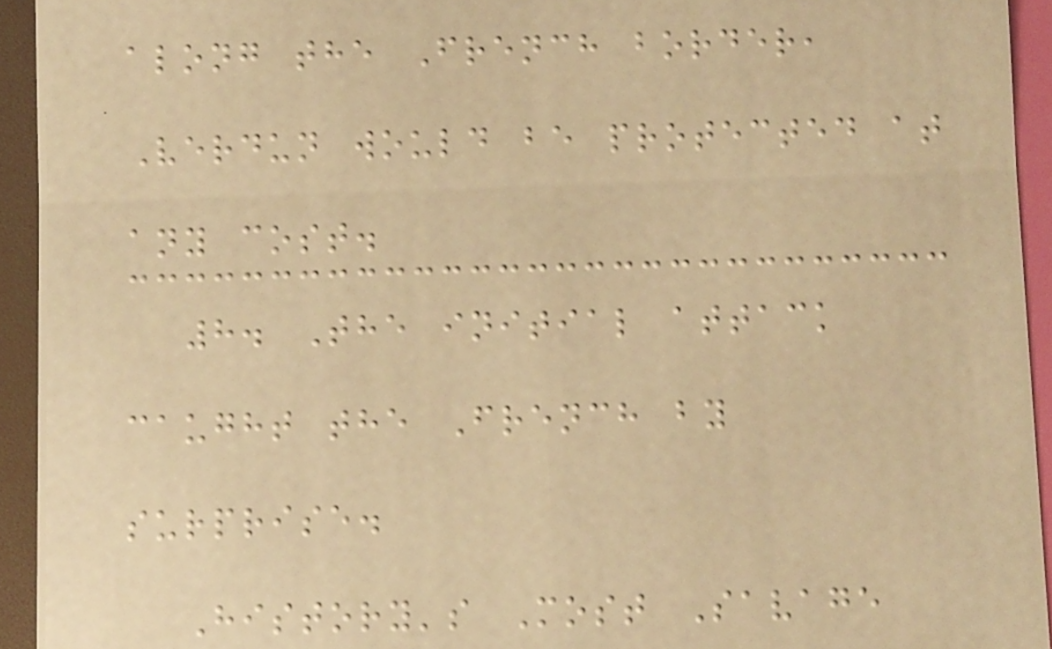along the French border,
Verdun would be protected at
any cost.
8. The initial attack
caught the French by
surprise.
History's Most Savage
